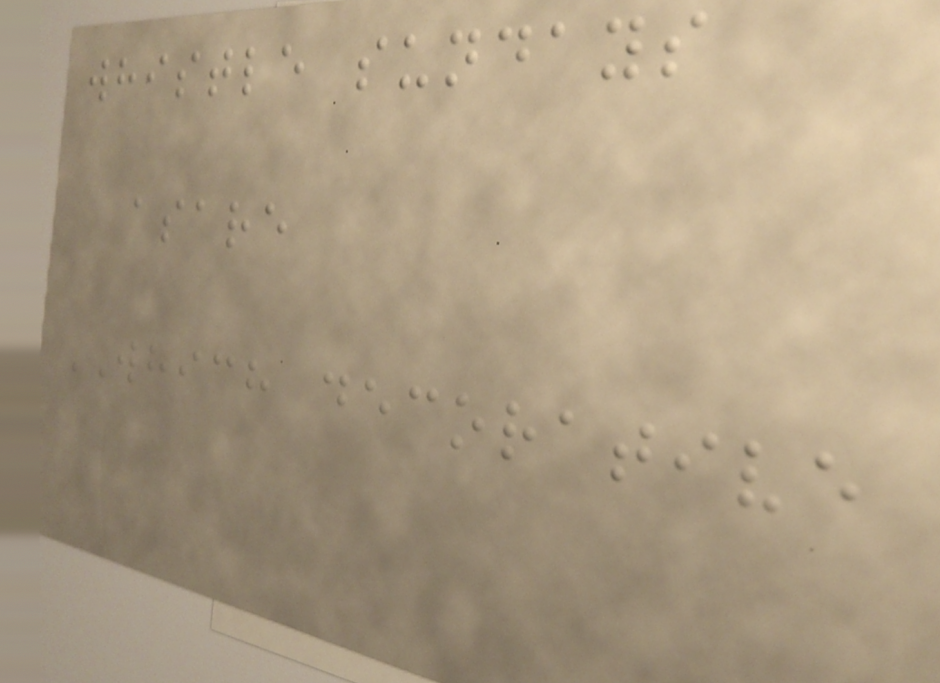whistle sundays
asare
WHICH decorative
